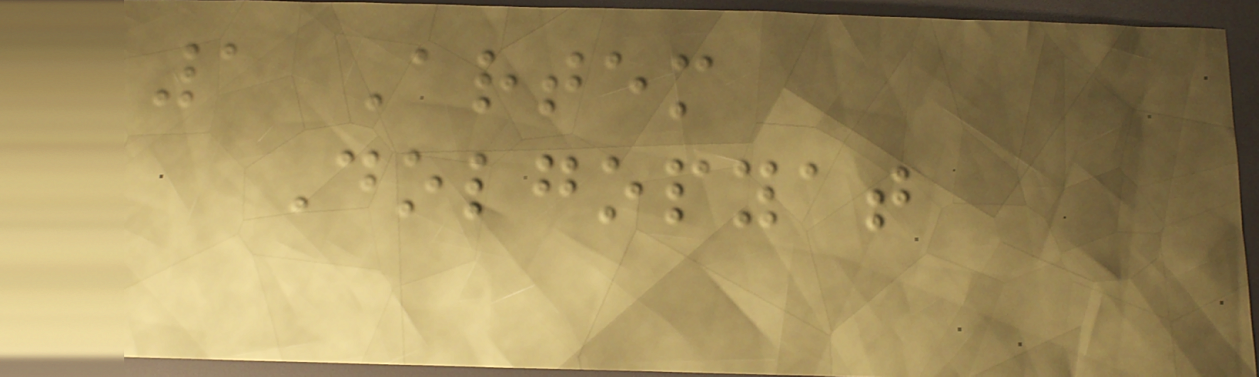1 Artem
Dolgopyat
